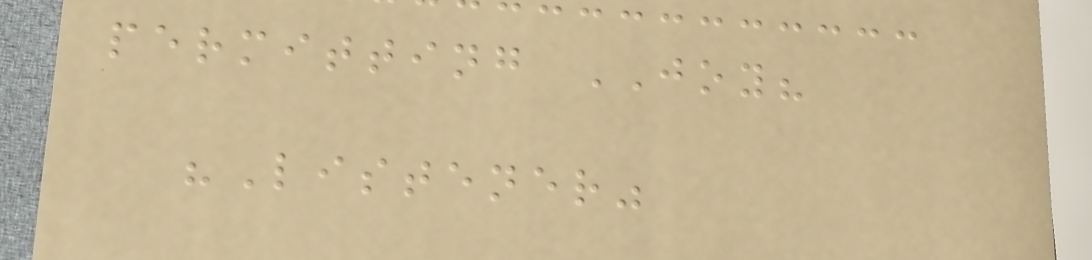permitting JOY?
"Listener"
